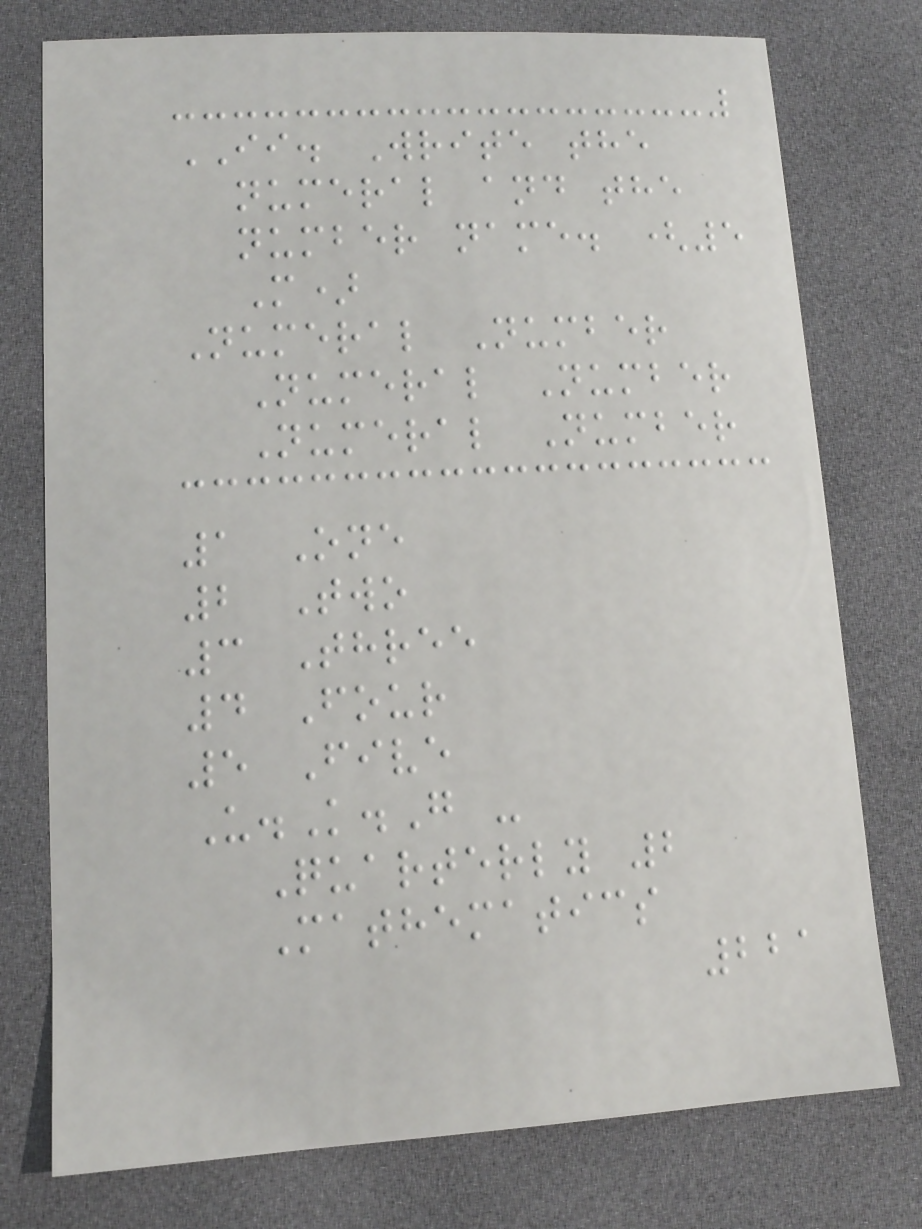II. Write the
numeral and the
number name. (5
M)
Numeral Number
Numeral Number
Numeral Number
1 One
2 Two
3 Three
4 Four
5 Five
U.K.G -
Quarterly 2
Mathematics
221
